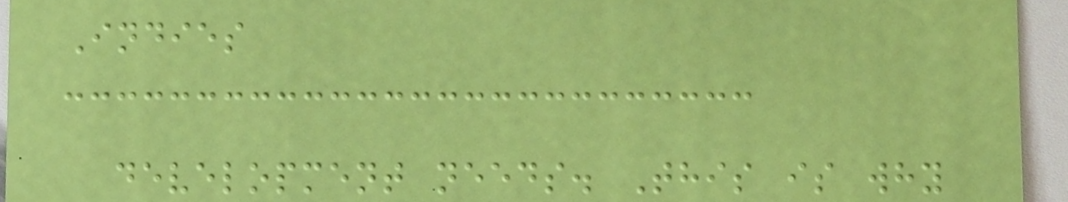Indies
development needs. This is why
